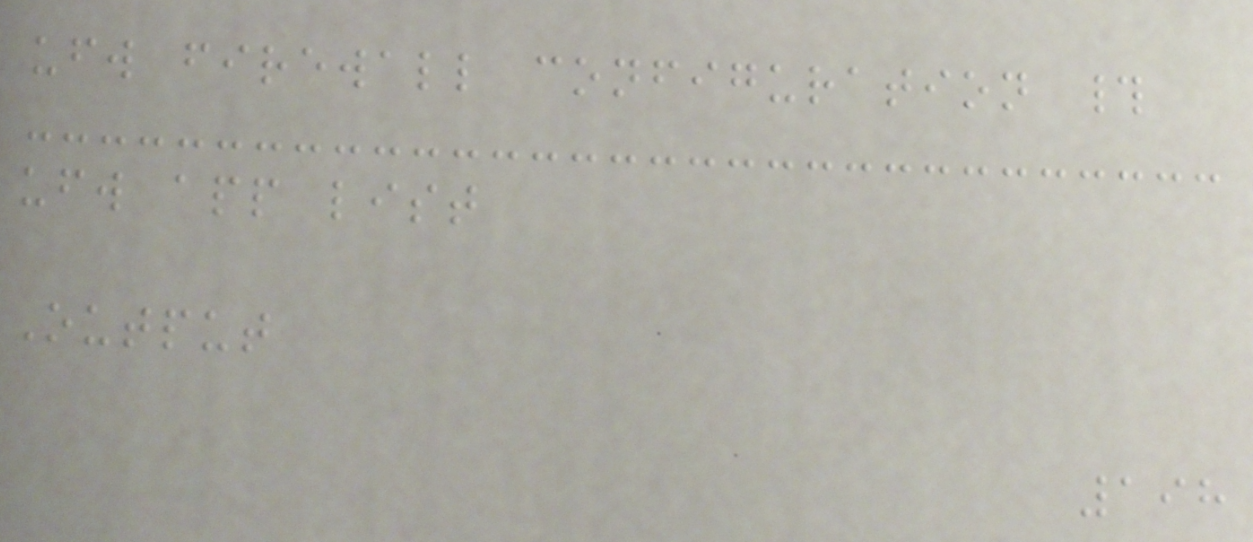ufw firewall configuration #
ufw app list
Output
198
